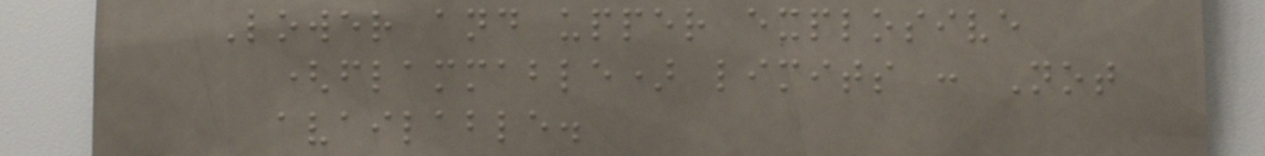Lower and upper explosive
(flammable) limits : Not
available.
